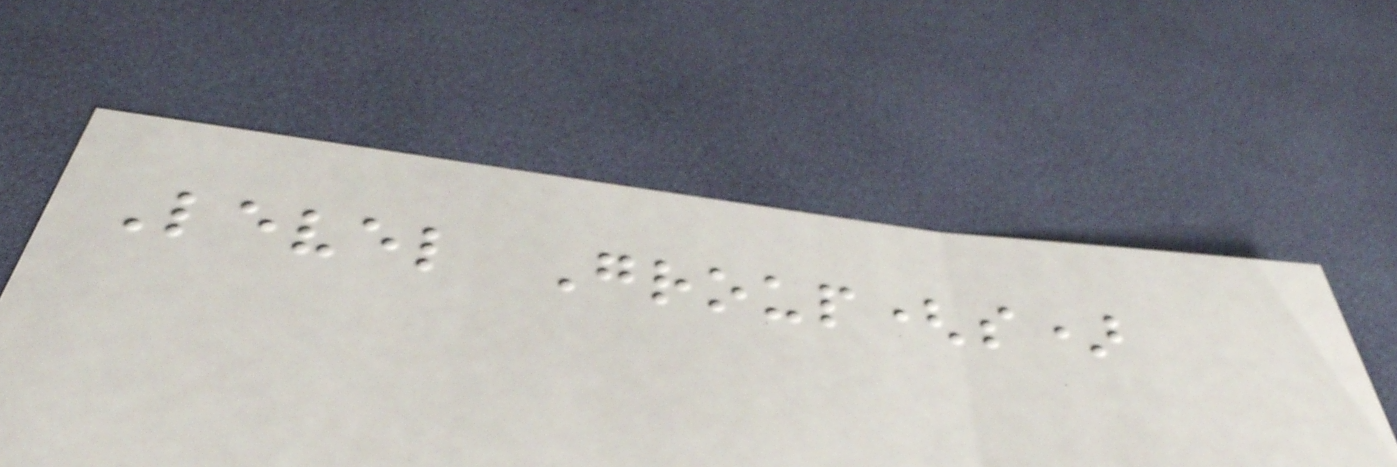Level Group(s)
